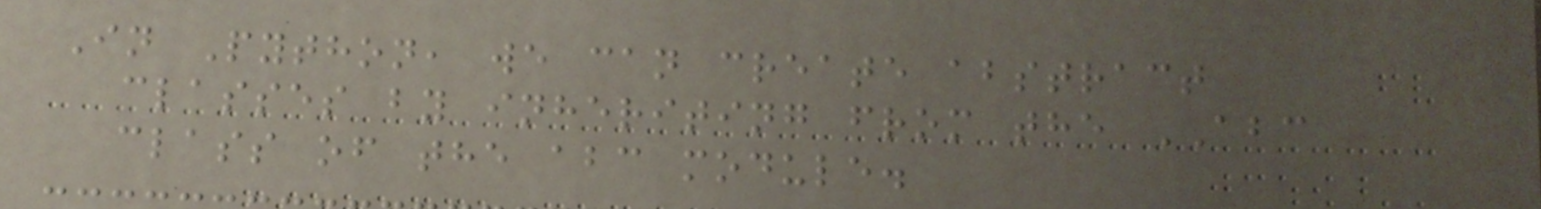In Python, we can create abstract
classes by inheriting from the ABC
class of the abc module.
